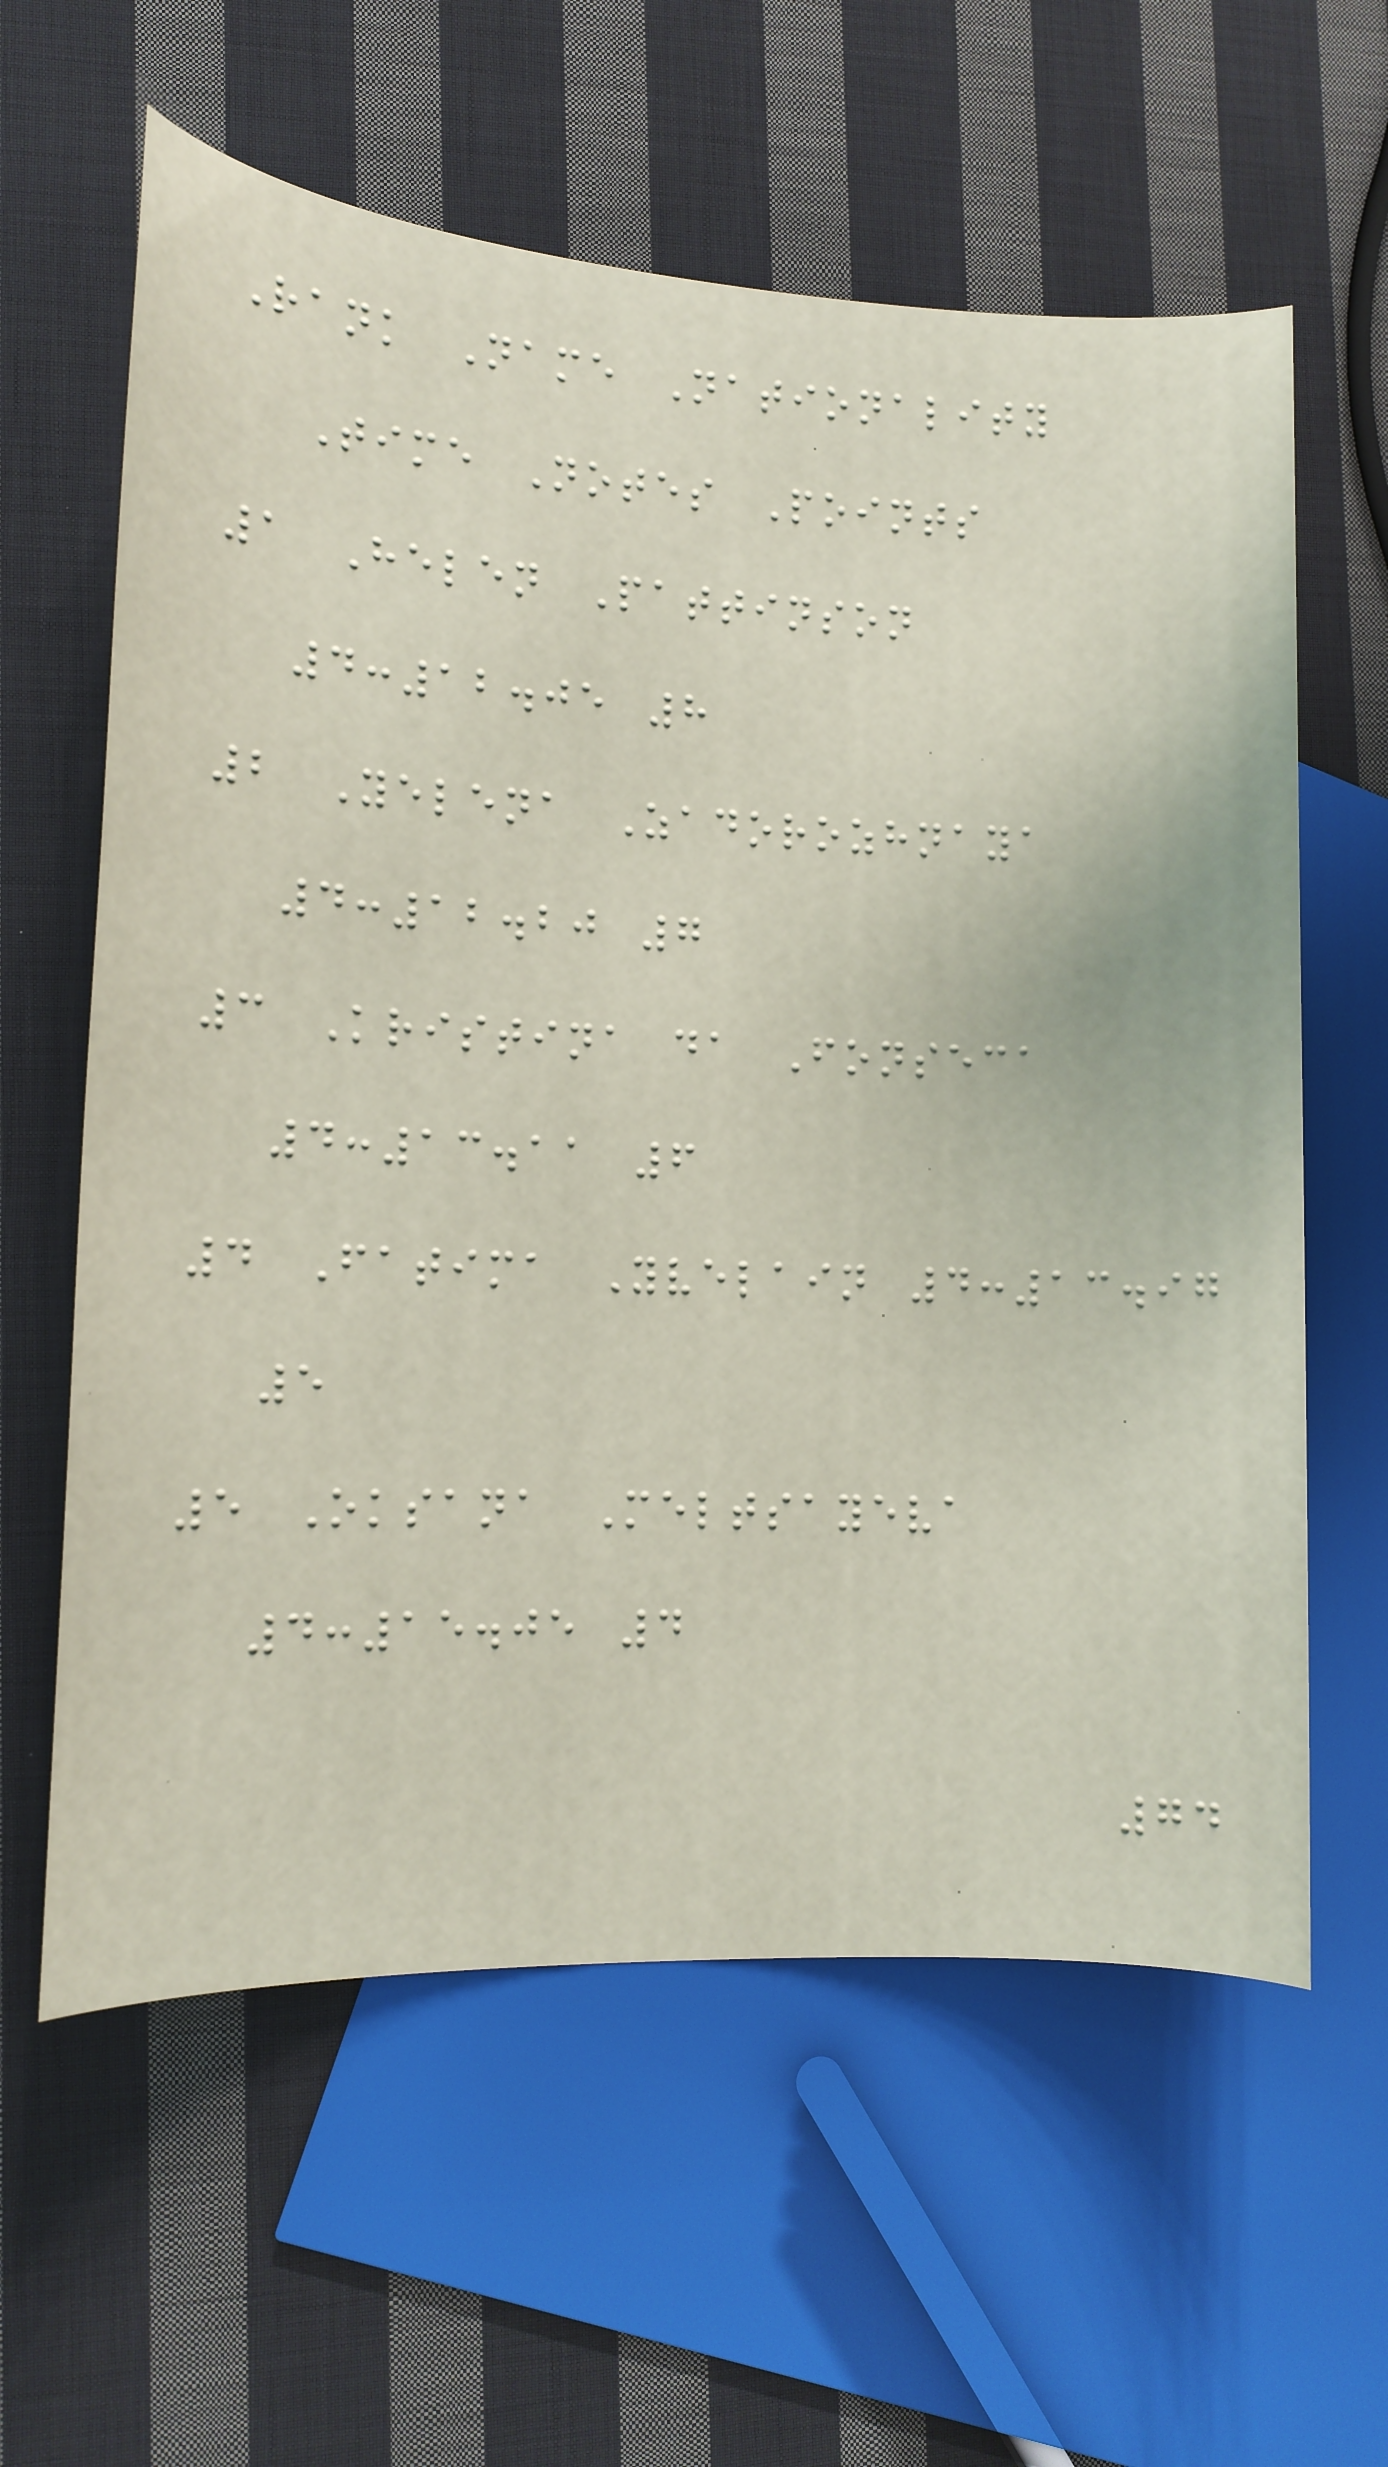Rank Name Nationality
Time Notes Points
1 Helen Pattinson
4:12.05 8
2 Yelena Zadorozhnaya
4:12.20 7
3 Kristina da Fonseca
4:13.11 6
4 Fatima Yvelain 4:13.97
5
5 Oksana Meltsayeva
4:15.05 4
74
